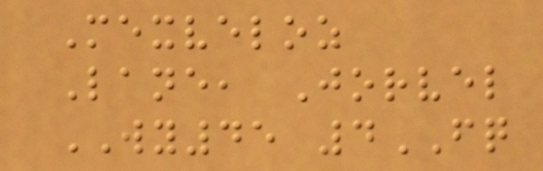Mexveloz
Lane, Jorvel
WY45 4FQ
